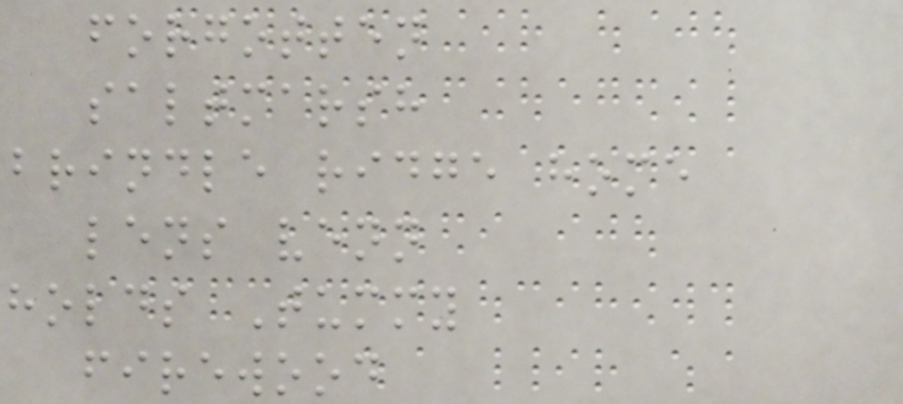forgotten
saltmarsh
brindle ridge home
lens venn
holds Tummy
firewood
